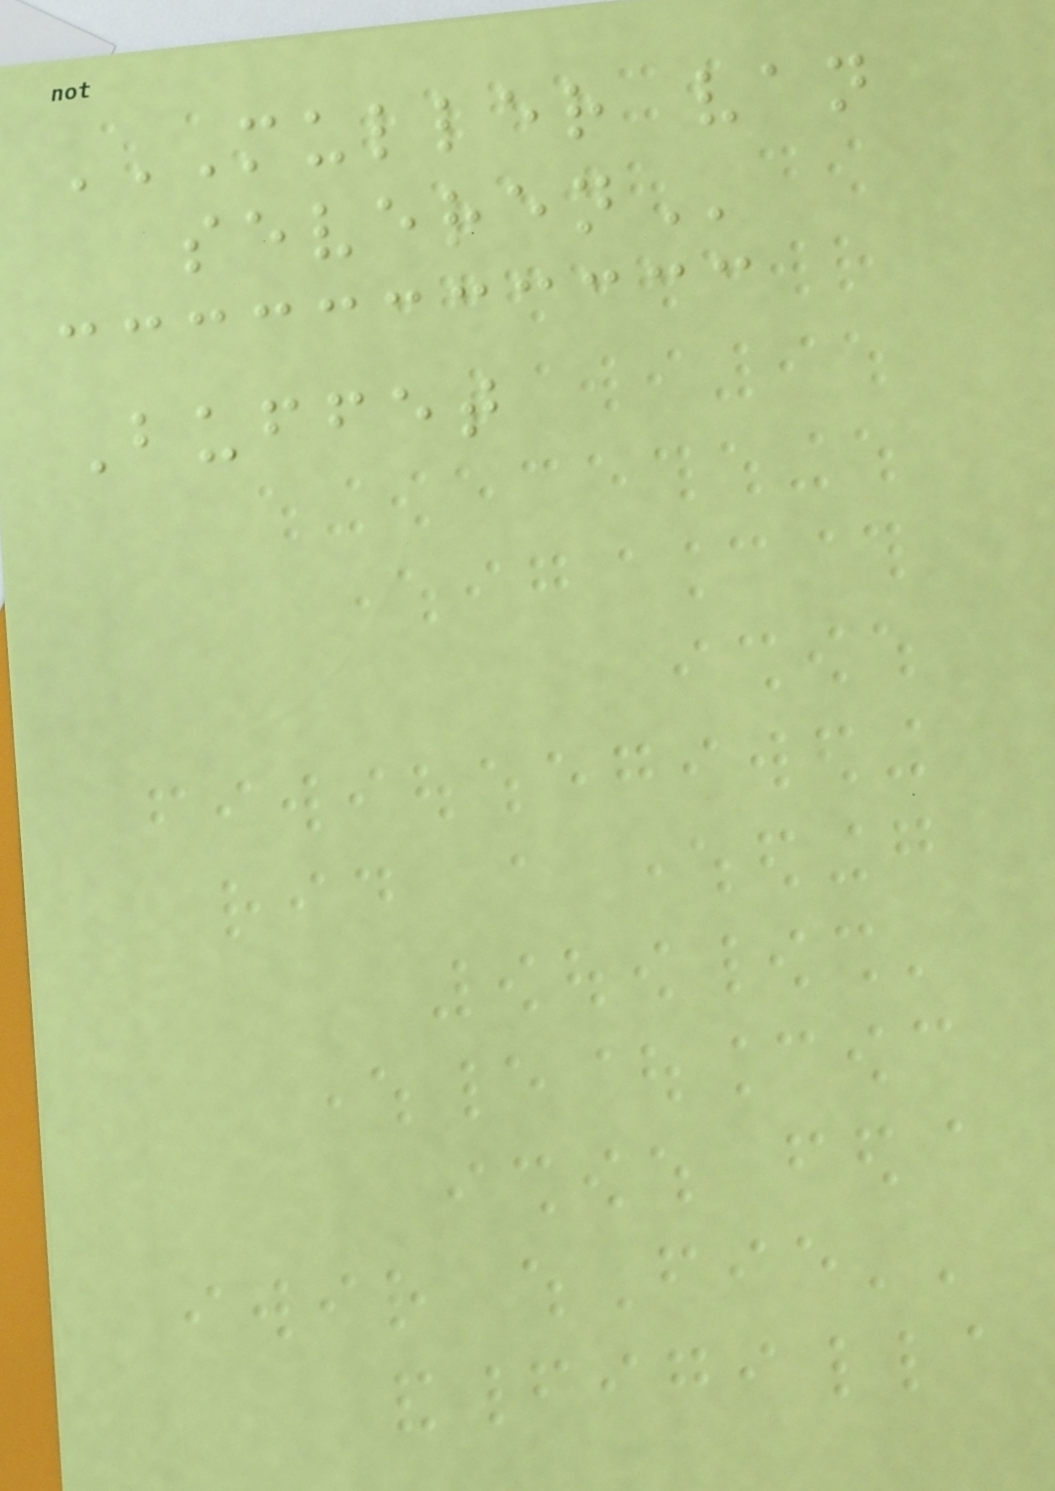MULLER VAN
SEVEREN
Buffet
